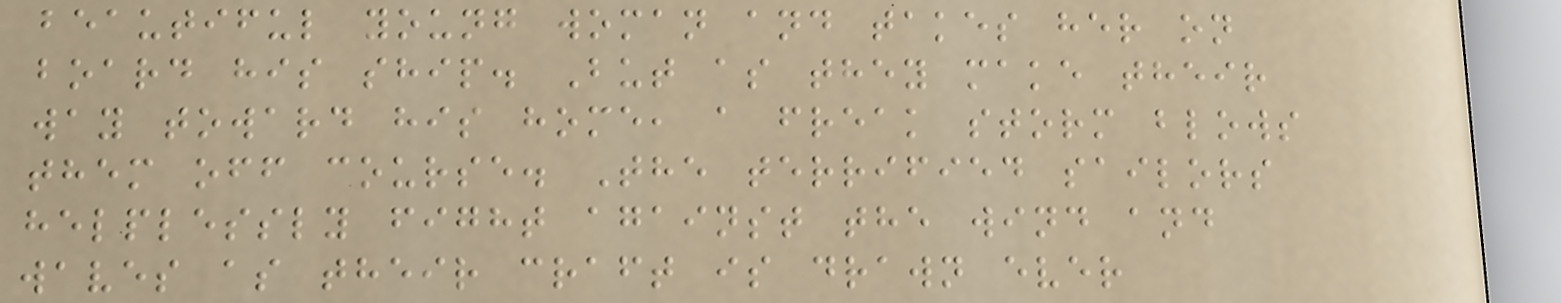beautiful young woman and takes her on
board his ship. But as they make their
way toward his home, a freak storm blows
them off course. The terrified sailors
helplessly fight against the wind and
waves as their craft is drawn ever
